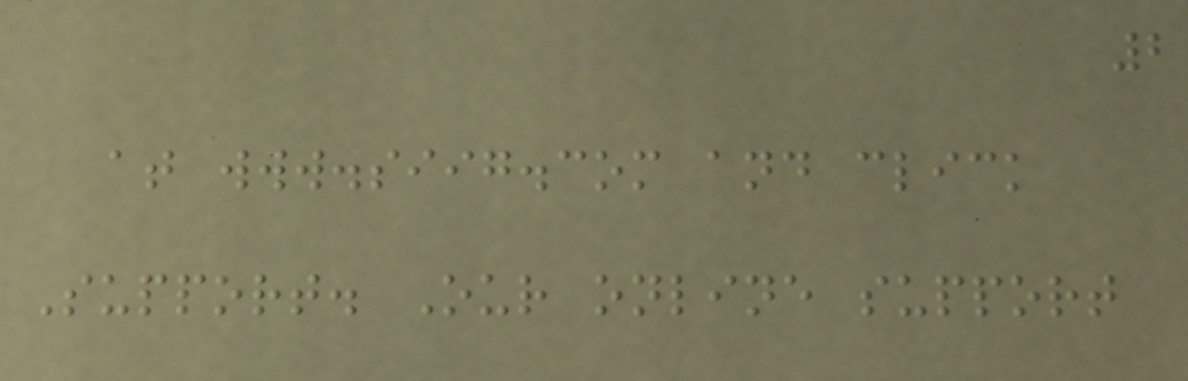2
at www.siig.com and click
Support. Our online support
